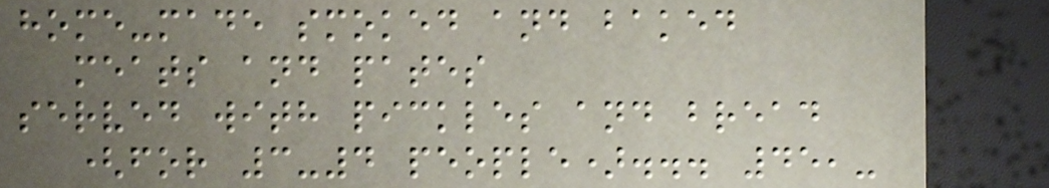home-made smoked and baked
meats and pates
served with pickles and bread
(for 3-4 people)... 45,-
